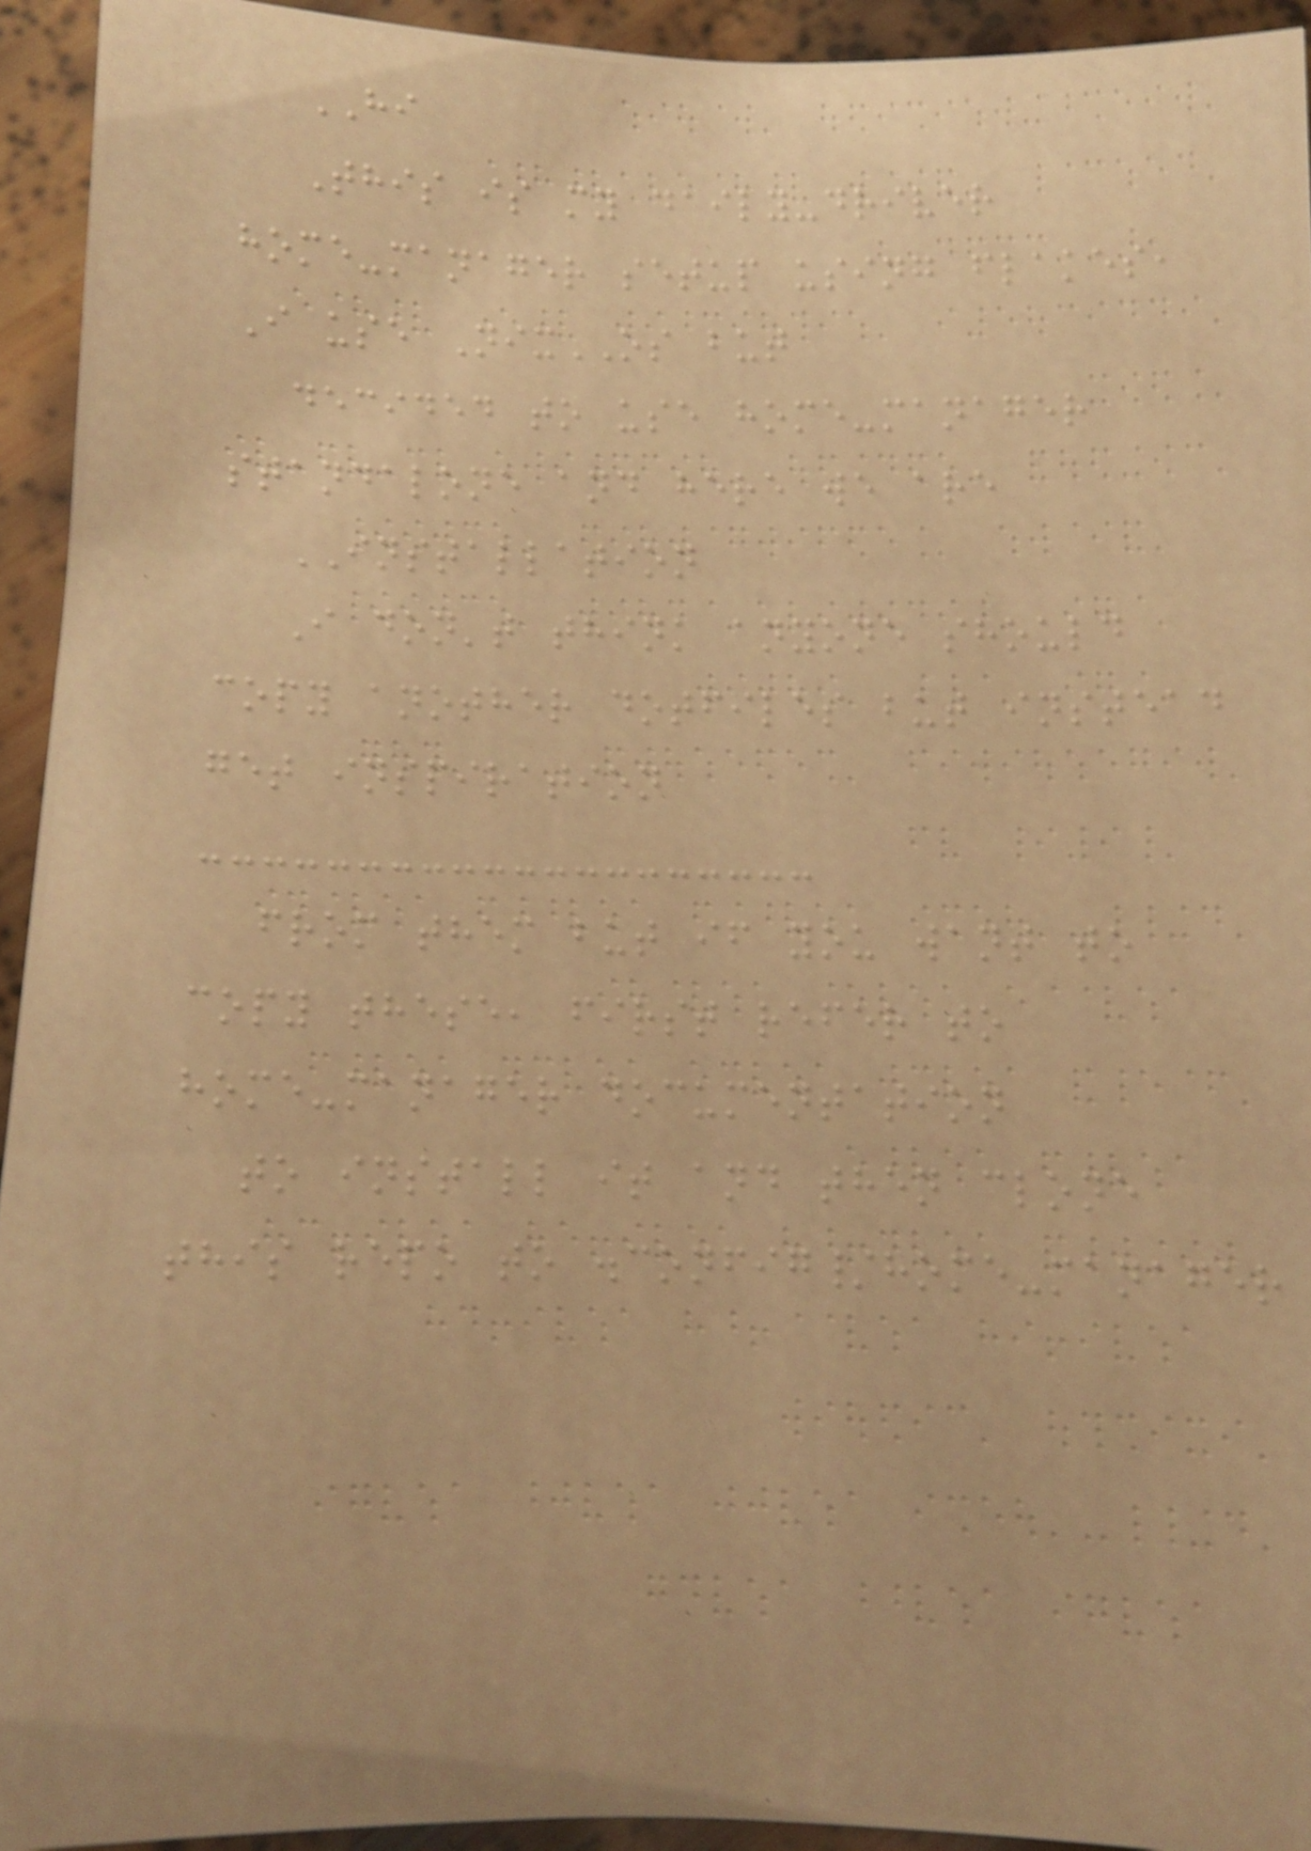HI
This is my daily-driver
home-manager setup using flakes,
I use NixOS but
decided to use home-manager
standalone and here we are
INSTALLATION
I don't think anyone should
copy another dotfiles but instead
get inspiration
from them but if you want to
copy these, first refer to
home-manager documentation
to install it and then clone
this repo to .config/home-manager
